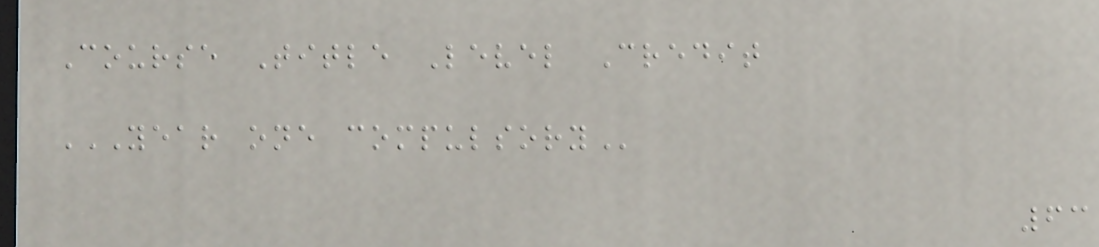Course Title Level Credit
YEAR ONE COMPULSORY
63
